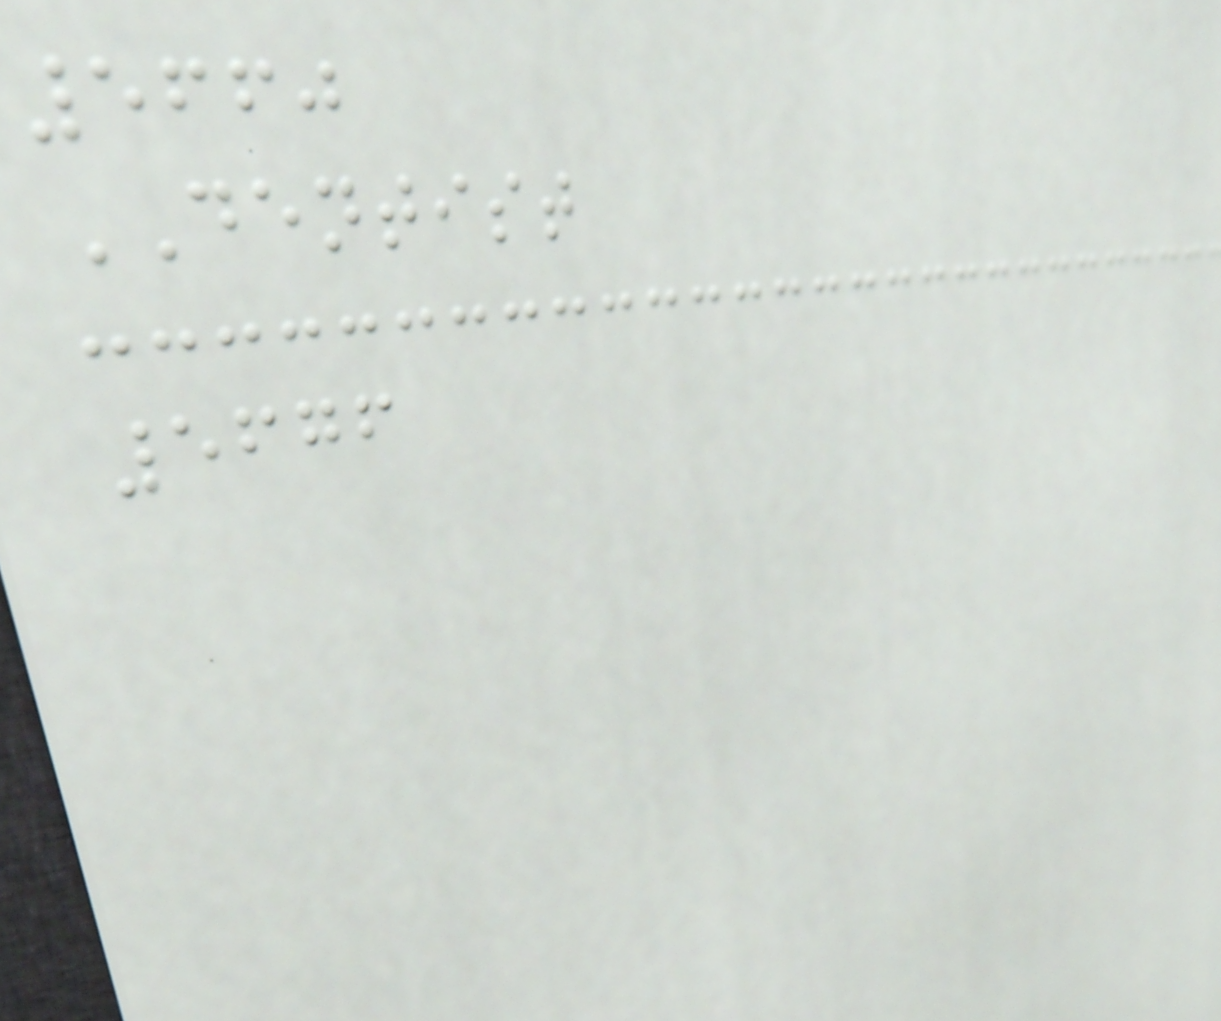5660
DENTIST
5676
